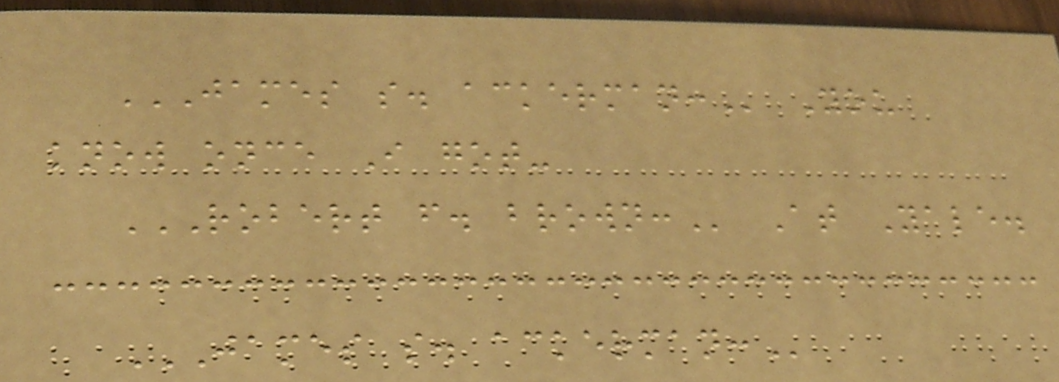JAMES S. ACKERMAN: You
know once I got-
ROBERT F. BROWN: At Yale.
JAMES S. ACKERMAN:
